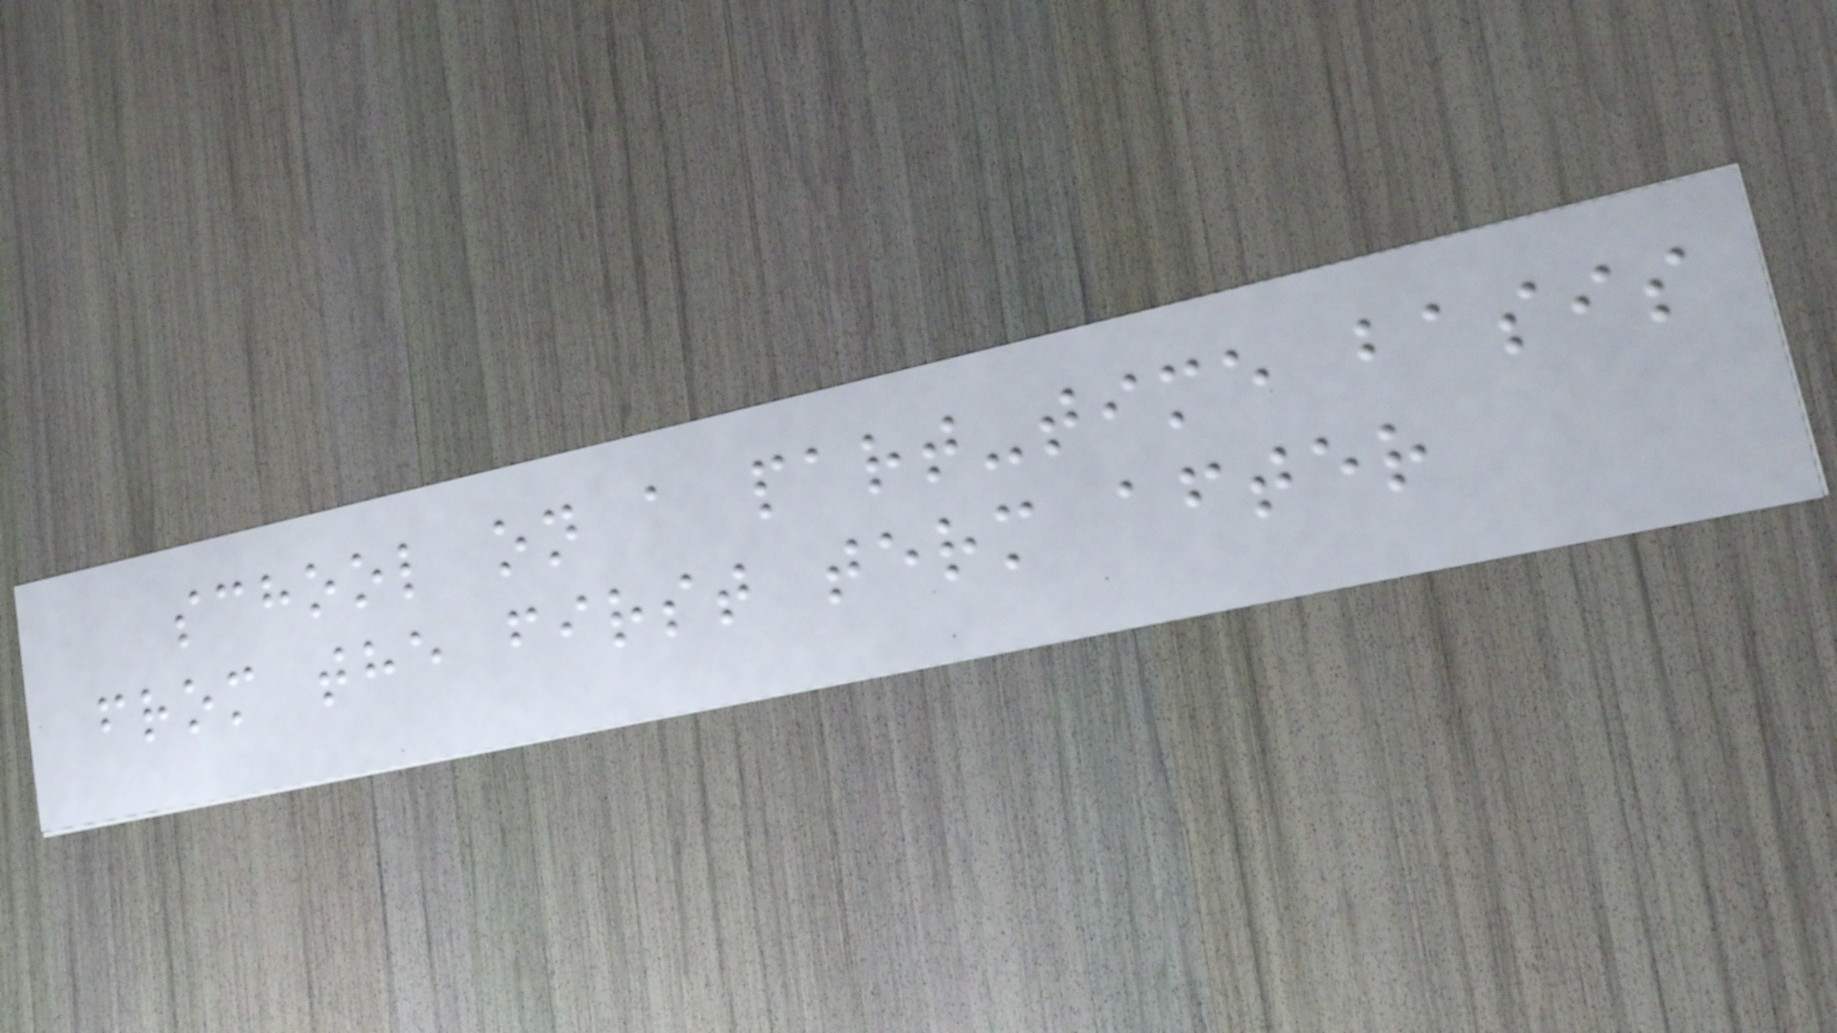school on a part-time basis
from the first term after
